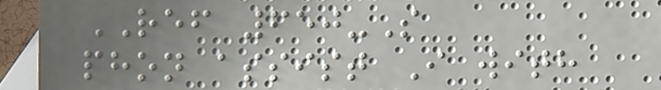REF 650-S
phon assist I with
